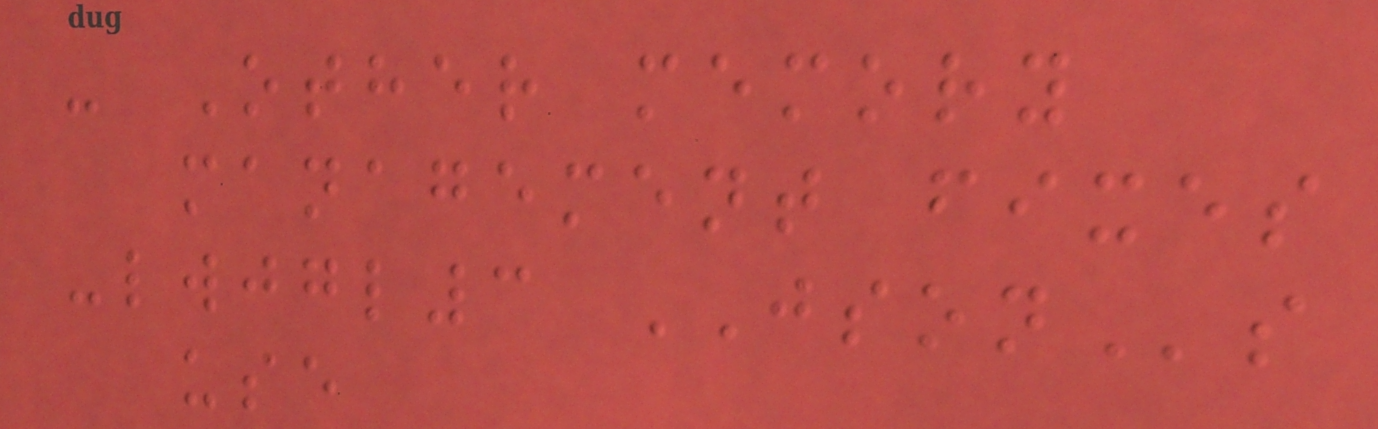- Other memory
management fixes
-lwjgl3 JSONs
use
